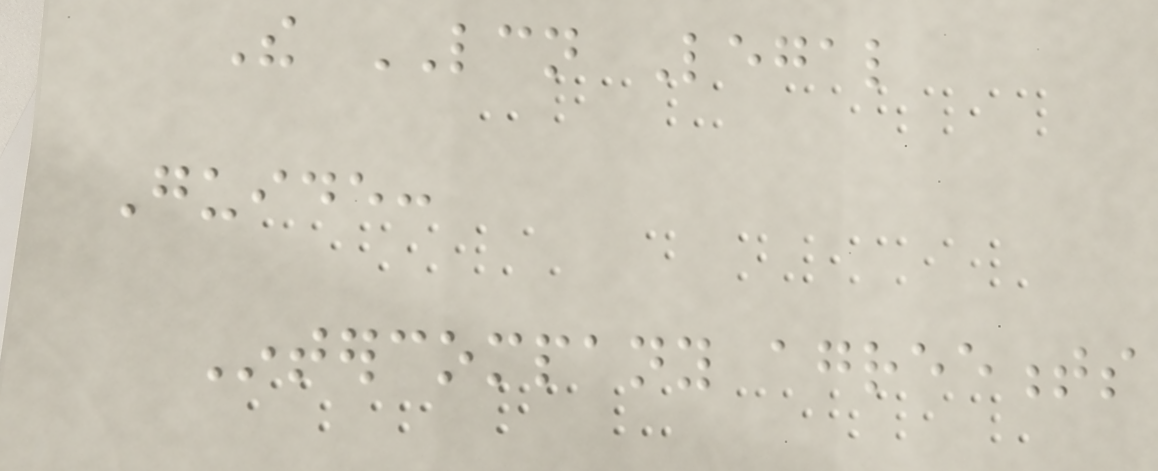The LCN Legal
Guide:
Intercompany agreements
